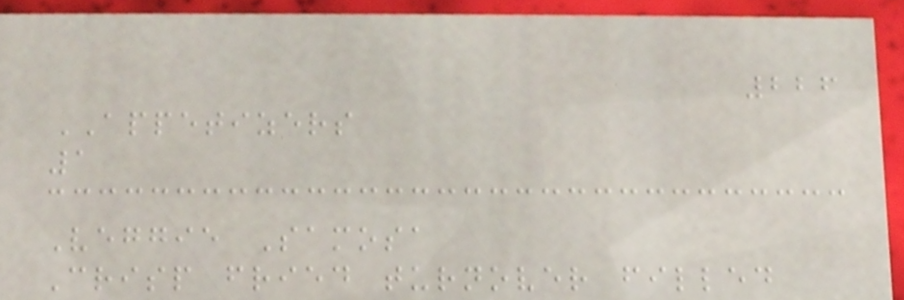226
APPETIZERS
1
Veggie Samosa
Crisp fried turnover filled
